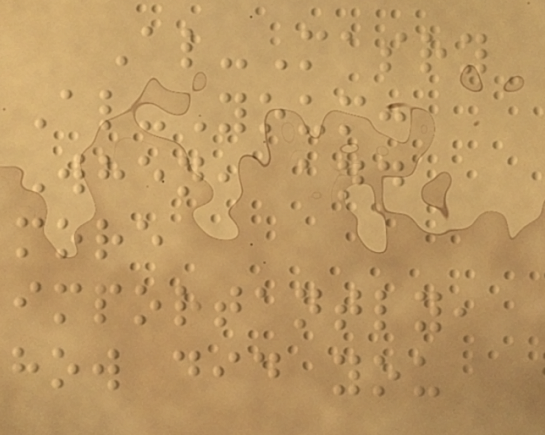Al-Masry
Al-Youm:
When, and
more
importantly,
how did you
